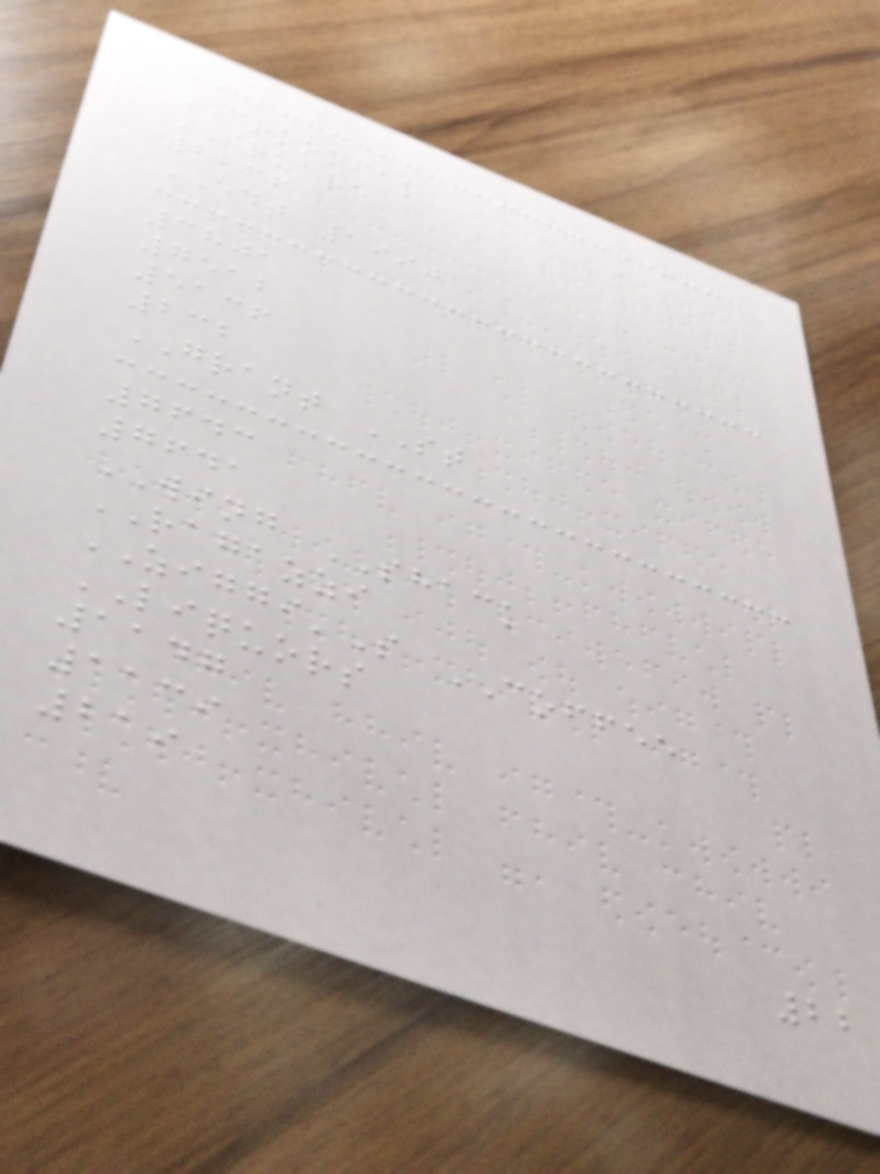COLONIAL
SQUARE
2236
EDT 1990
3801
7512
5136
232
GRANT ST
7643
7641
WING SHACK
RAGAZZI
ZIGGI'S COFFEE
LIQUORS
1147
1139
219
22
